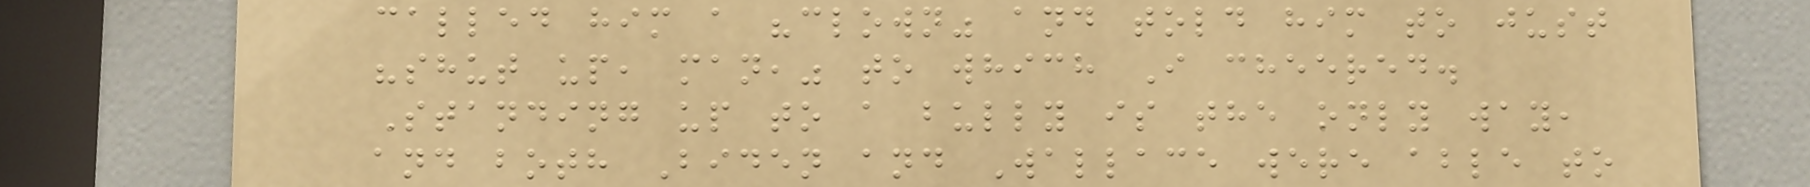called him a "clown" and told him to just
"shut up, man," to which I cheered.
Standing up to a bully is the only way,
and both Biden and Wallace were able to
